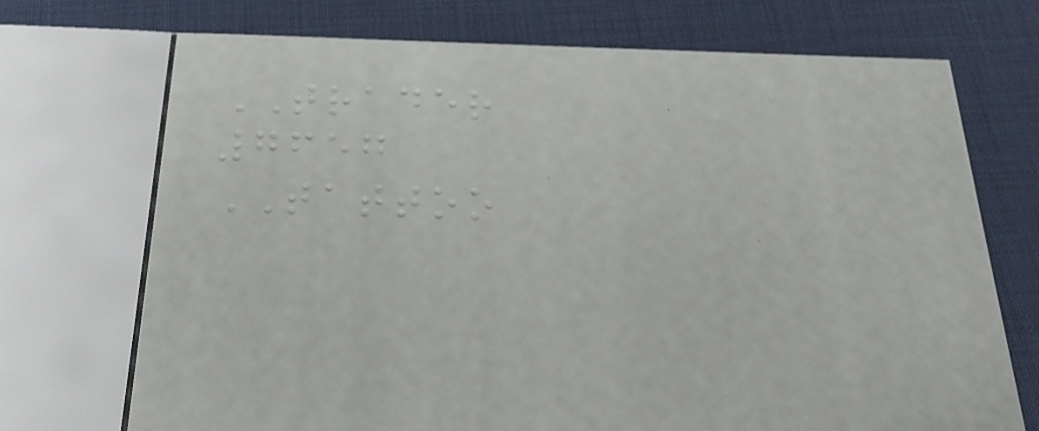TRADER
7657
TATTOO
